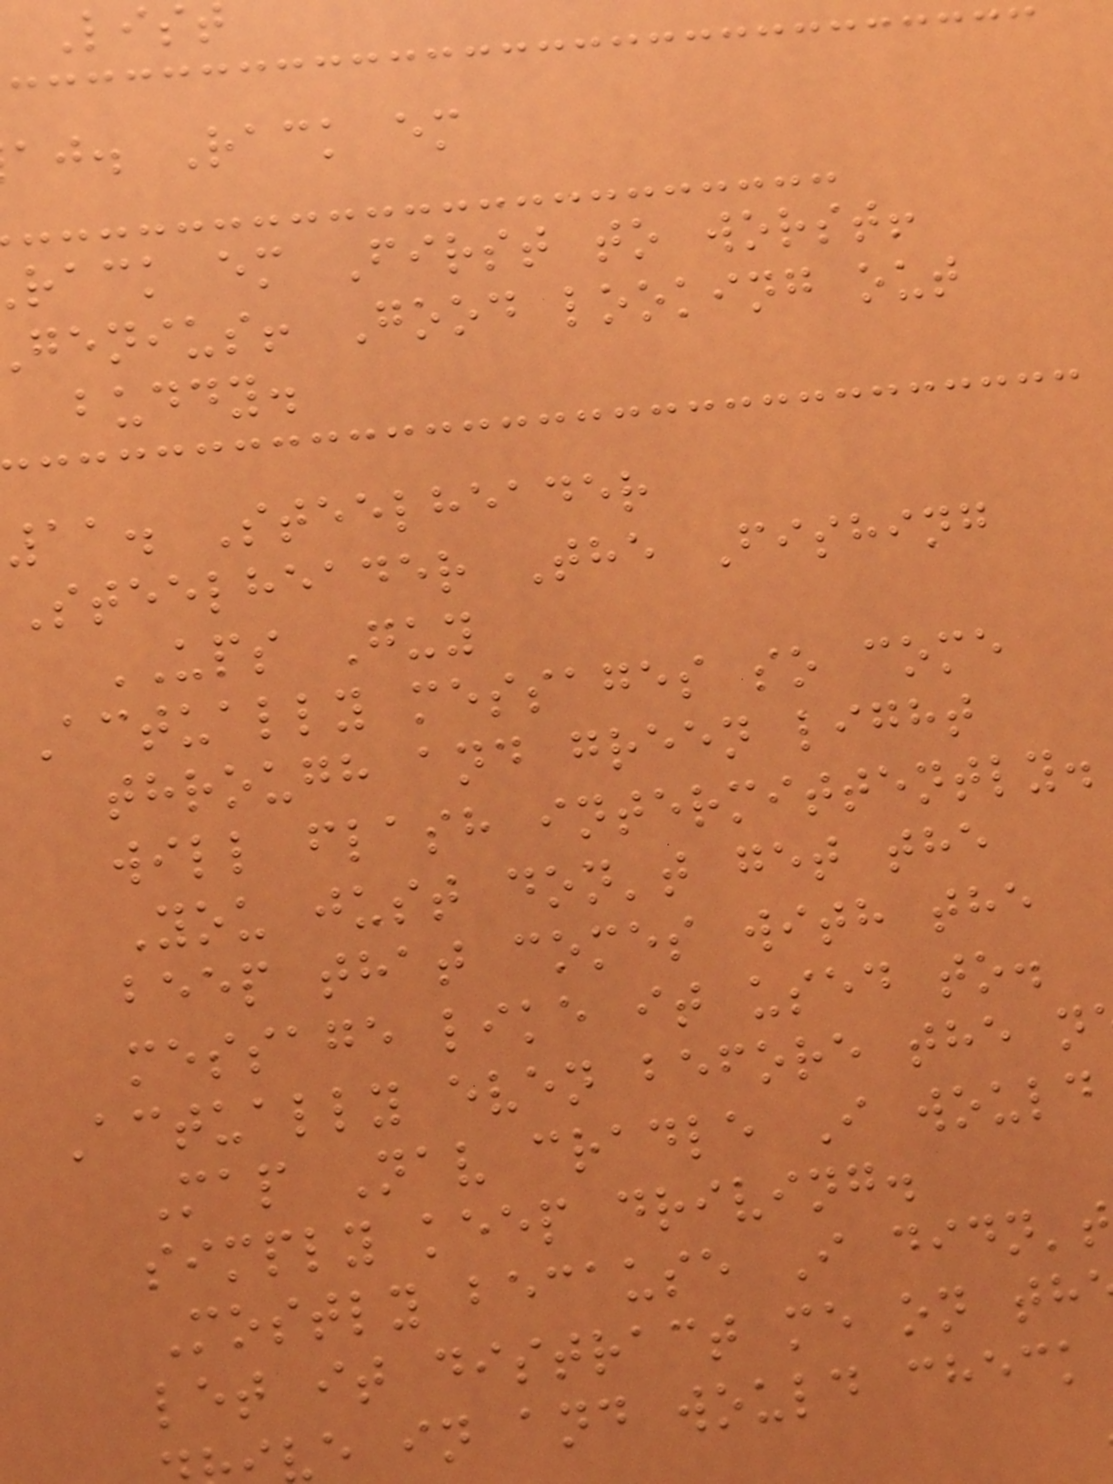List
aj. Rack em
rack em First to worst!
genius! Good looking out
buddy.
11. Steelheader
Steelheader The Fishing
UPS Guy
Actually messages so come
through and green light
will flash intermittently.
You just don't get the
beep that comes with the
message like it used to.
Actually even before the n
Map Nav cradle I would
simply keep driving.
Mostly because I didn't
let it distract me on th
e in and would check
